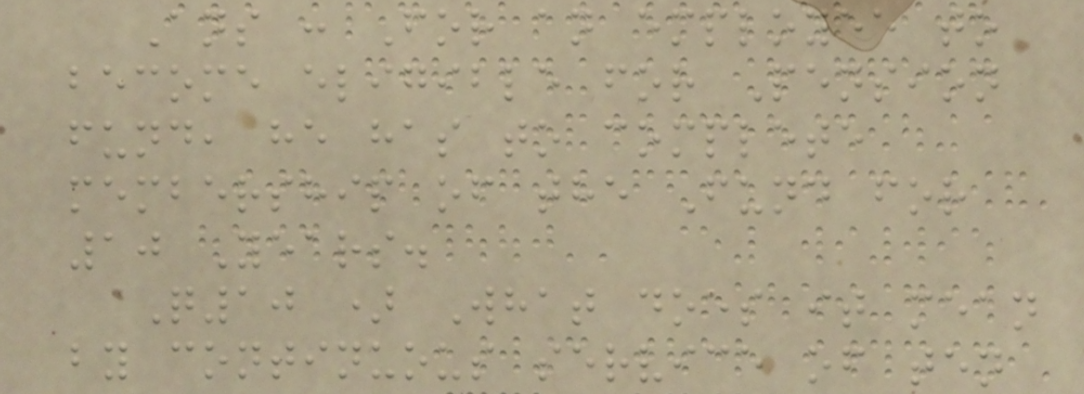Ans : For an employee to
become eligible for Pension
fund, he has to complete
membership of the Fund for
10 Years.
Q10 ) What does it mean
by continuous service of ten
